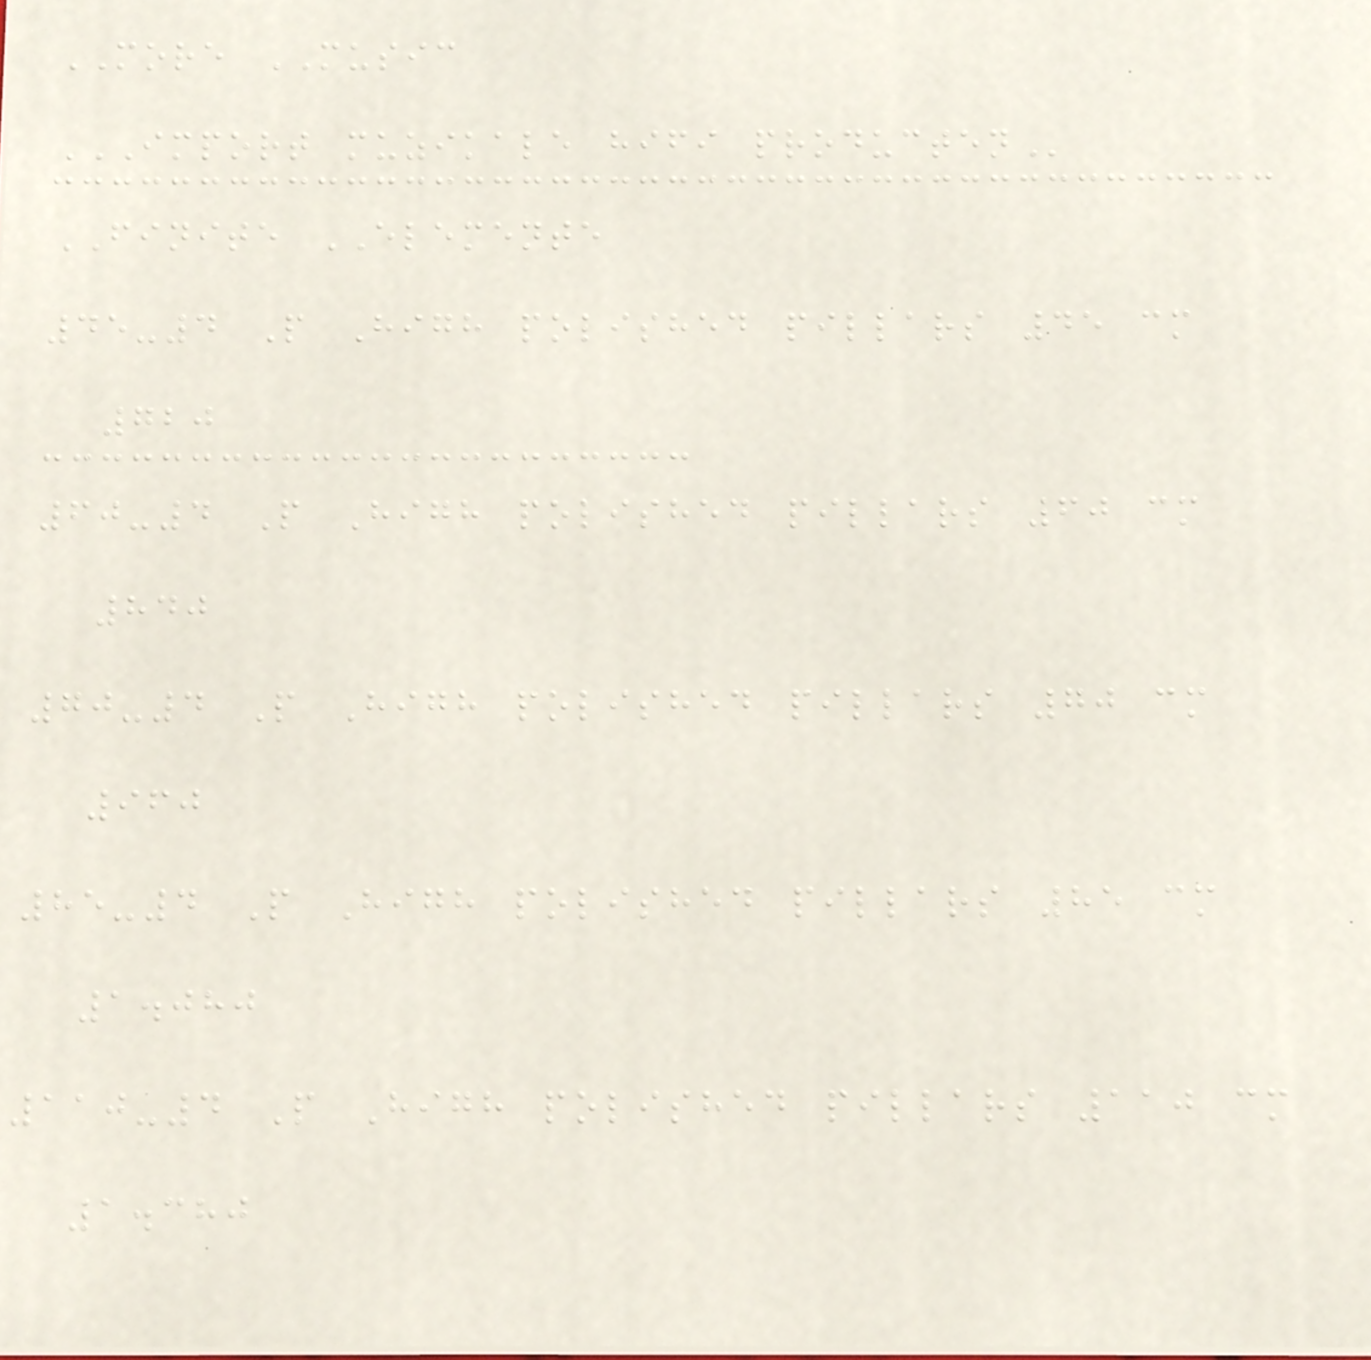MORE MUSIC
IMPORT MUZIKALE HIFI PRODUCTEN
FINITE ELEMENTE
45-4 P High polished pillars 45 cm
720
60-4 P High polished pillars 60 cm
840
70-4 P High polished pillars 70 cm
960
85-4 P High polished pillars 85 cm
1.080
110-4 P High polished pillars 110 cm
1.380
